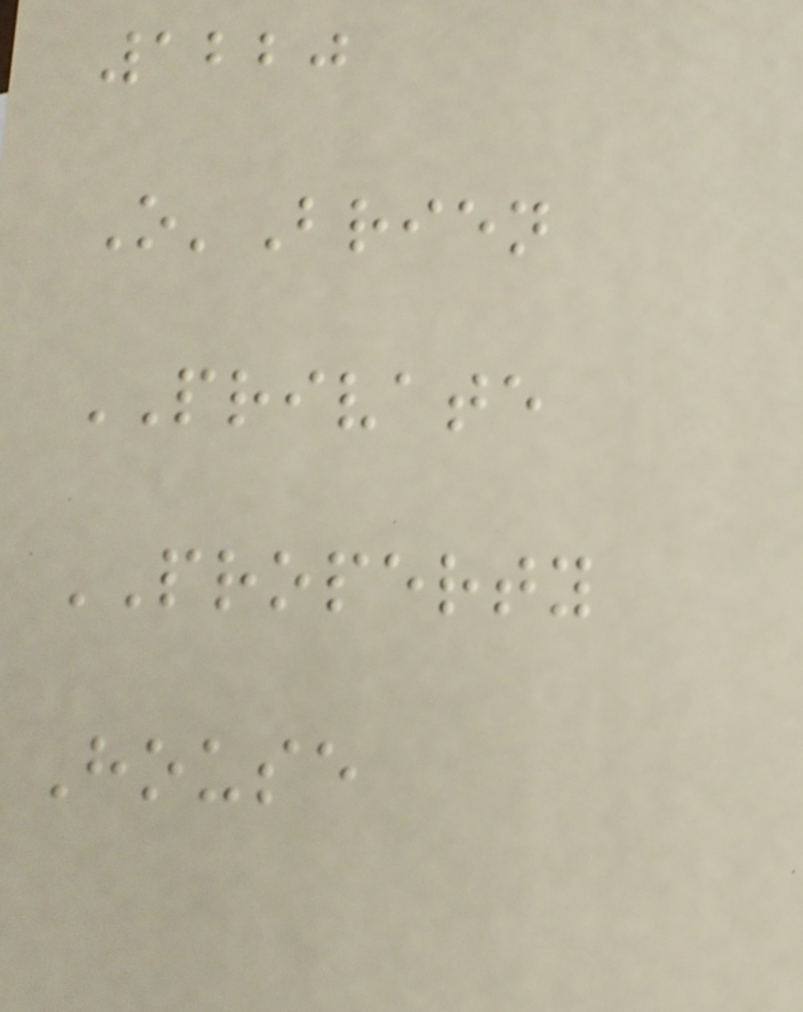1220
O'Brien
PRIVATE
PROPERTY
House
